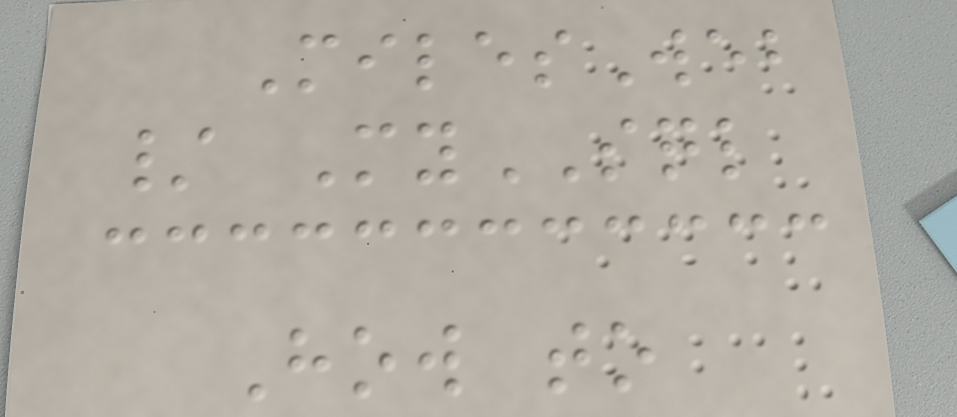MilesWeb
/ MySQL
How to
